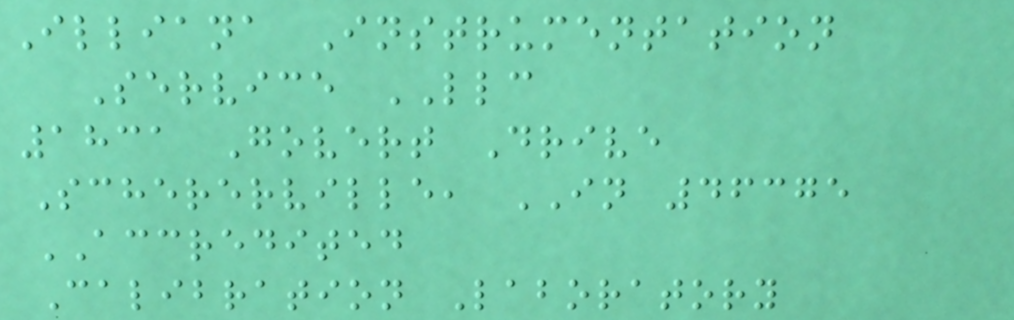Illiana Instrumentation
Service LLC
1831 Govert Drive
Schererville, IN 46375
ACCREDITED
Calibration Laboratory
